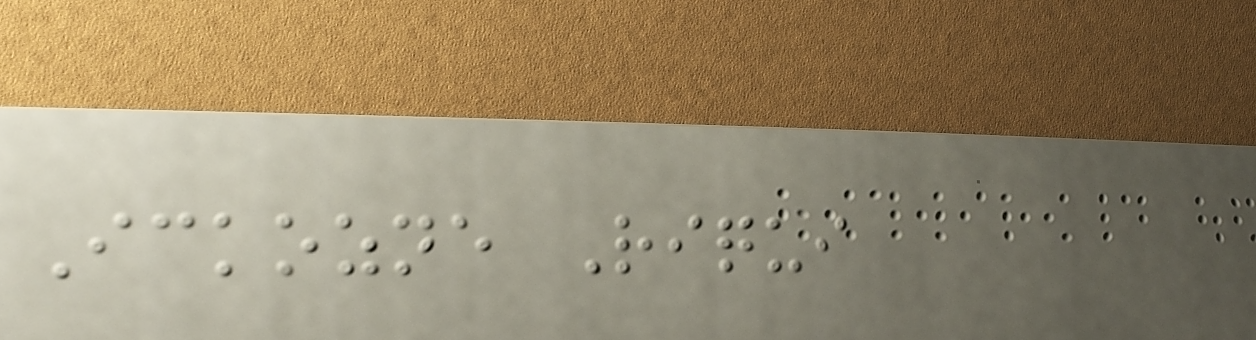Ickozne Riqui
